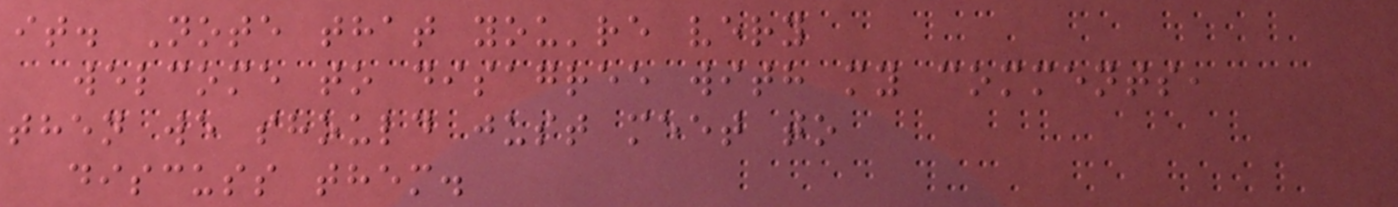it. Note that you're very
welcome to disagree with my comments,
then we should just meet to
discuss them.
